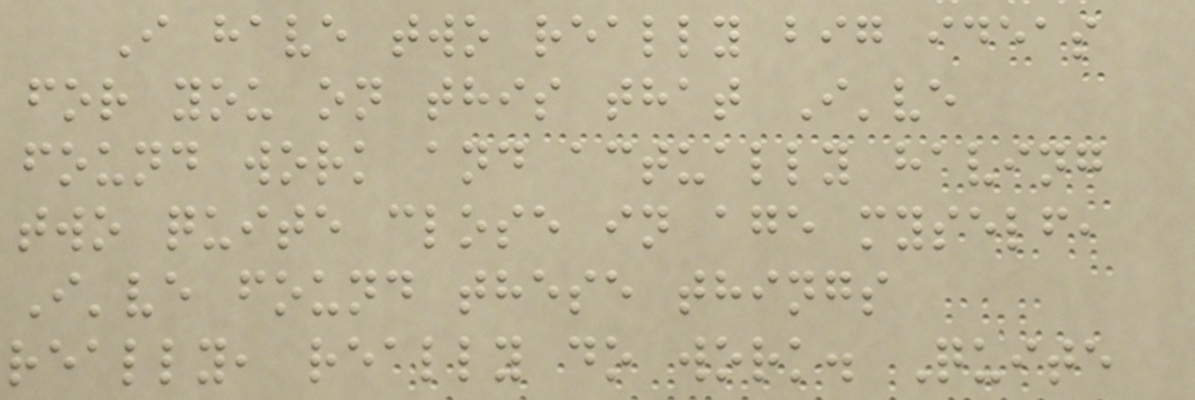I have two really big ideas
for you on this that I've
found work and actually having
two quite close in age myself,
I've found these things
really, really do work. Quite
